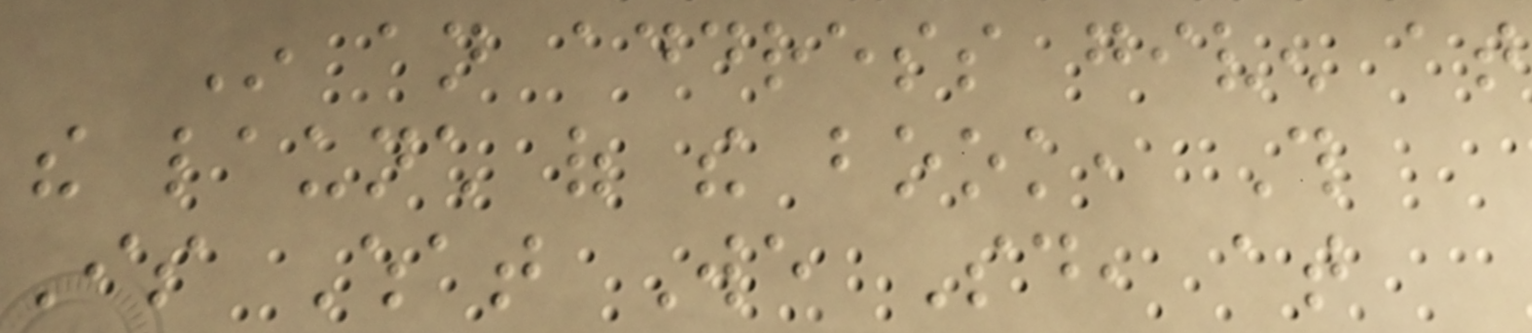In an address given at
the launch of the book, This
Is What We Said, at
